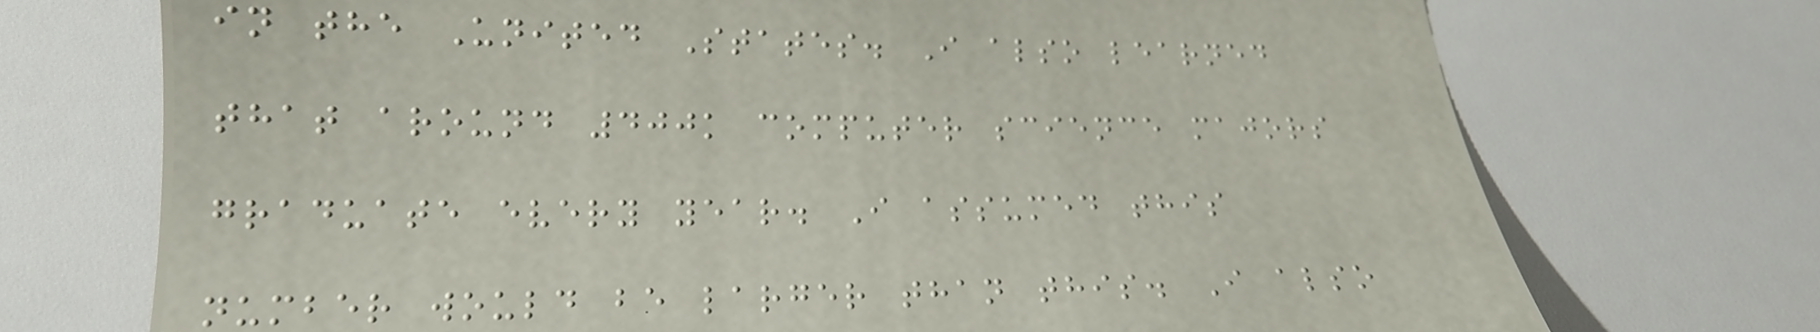in the United States. I also learned
that around 400k computer science majors
graduate every year. I assumed this
number would be larger than this. I also
